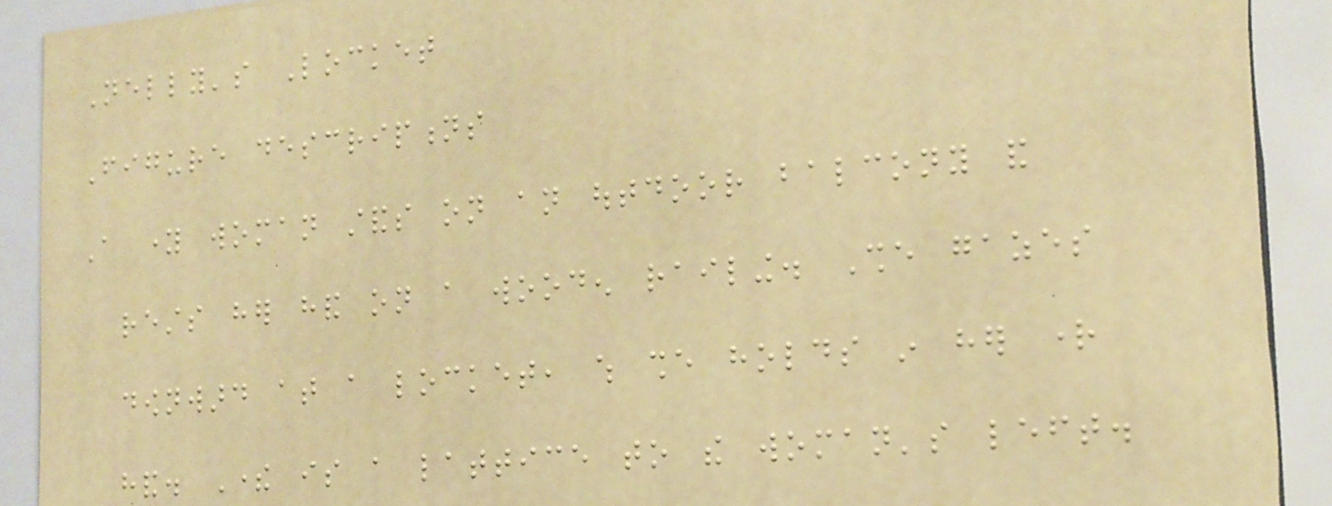Nelly's Locket
Figure descriptions
A young woman stands on an outdoor balcony and
rests her hand on a wooden railing. She gazes
downward at a locket, which she holds in her right
hand. There is a lattice to the woman's left.
